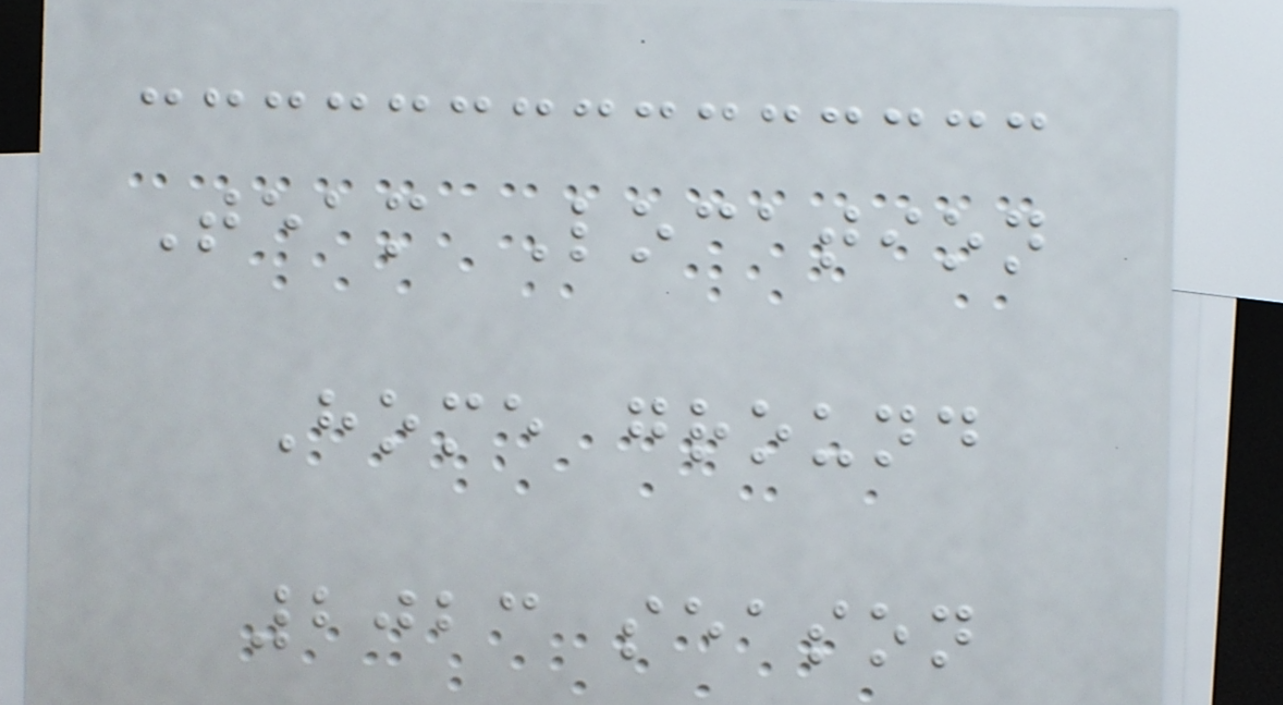Team Location
Home ground
2023 season
